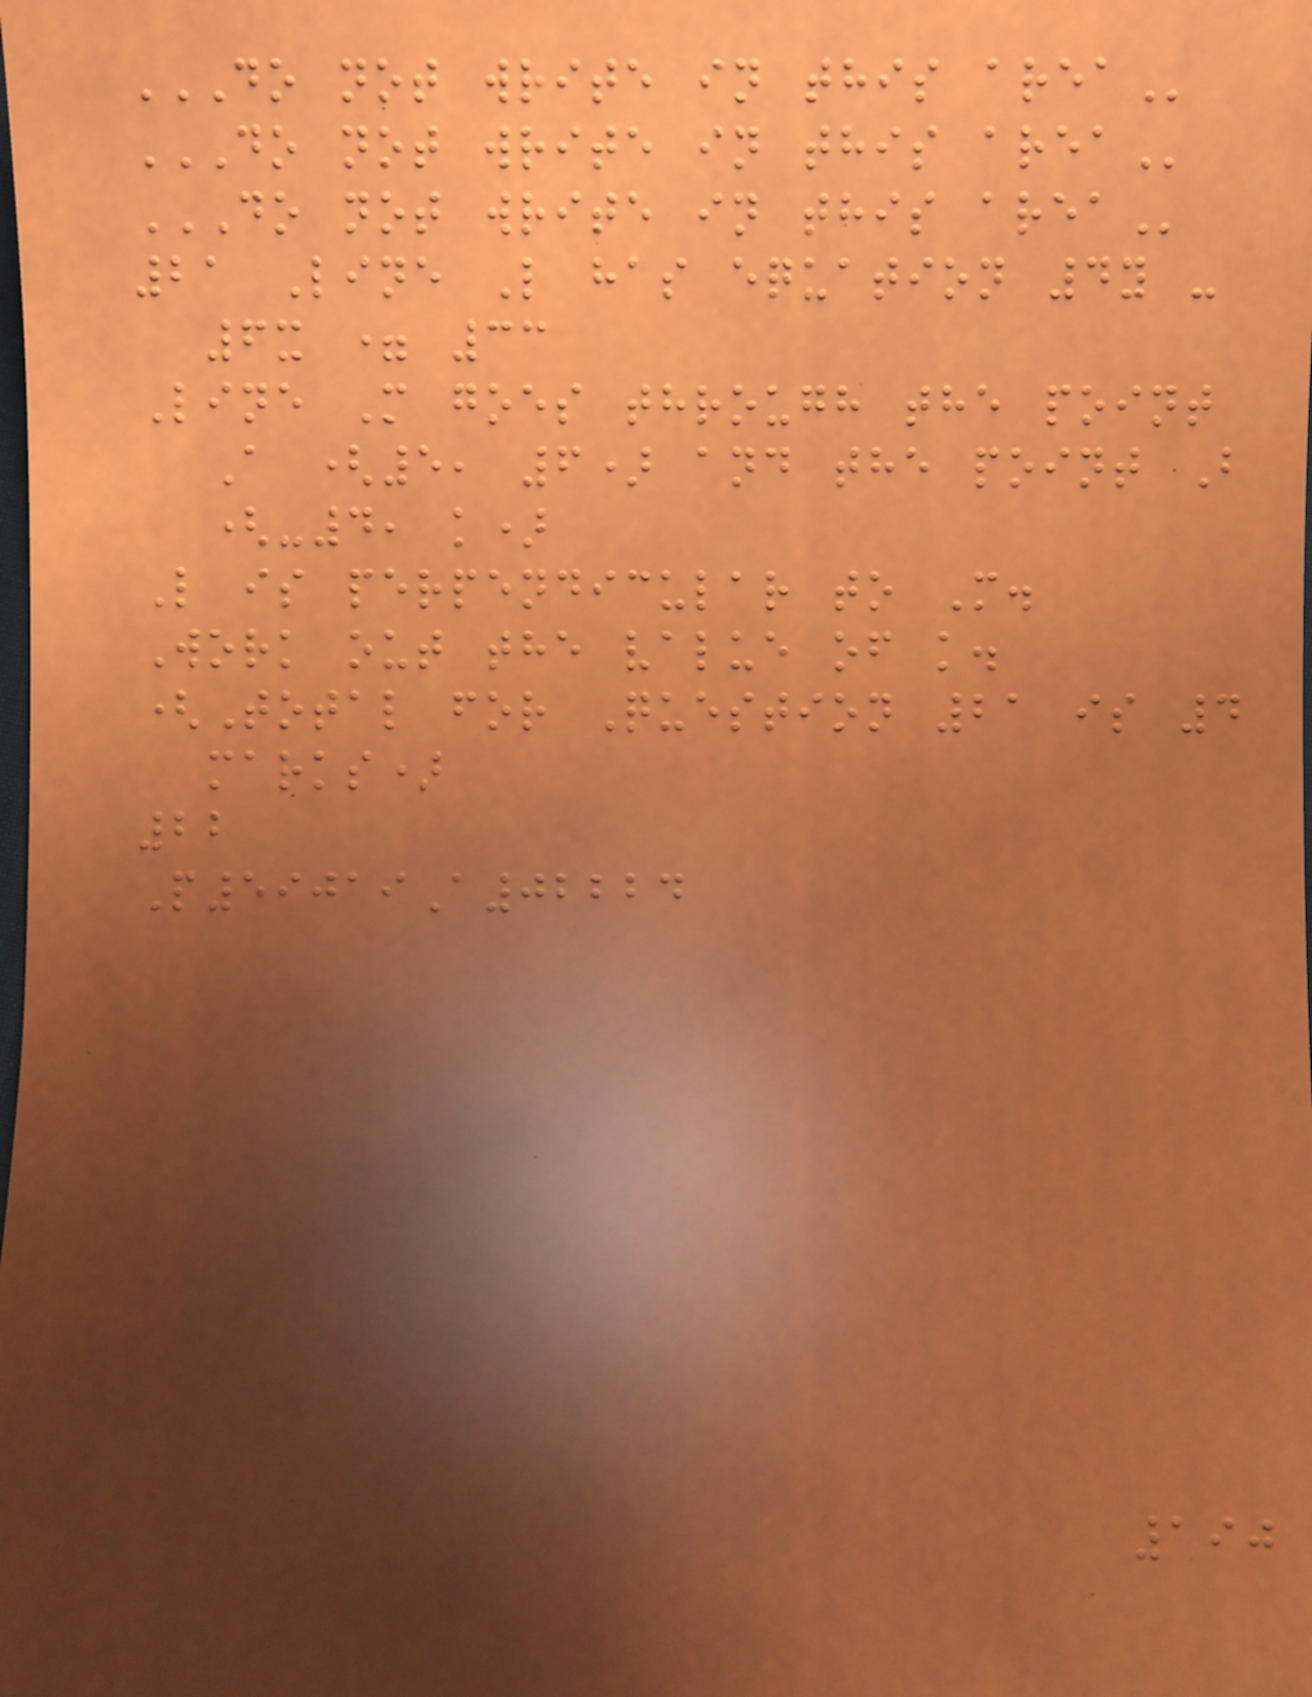DO NOT WRITE IN THIS AREA
DO NOT WRITE IN THIS AREA
DO NOT WRITE IN THIS AREA
21 Line L has equation 4y -
6x = 33
Line M goes through the point
A (5, 6) and the point B
(-4, k)
L is perpendicular to M.
Work out the value of k.
(Total for Question 21 is 4
marks)
22
P59019A02224
190
